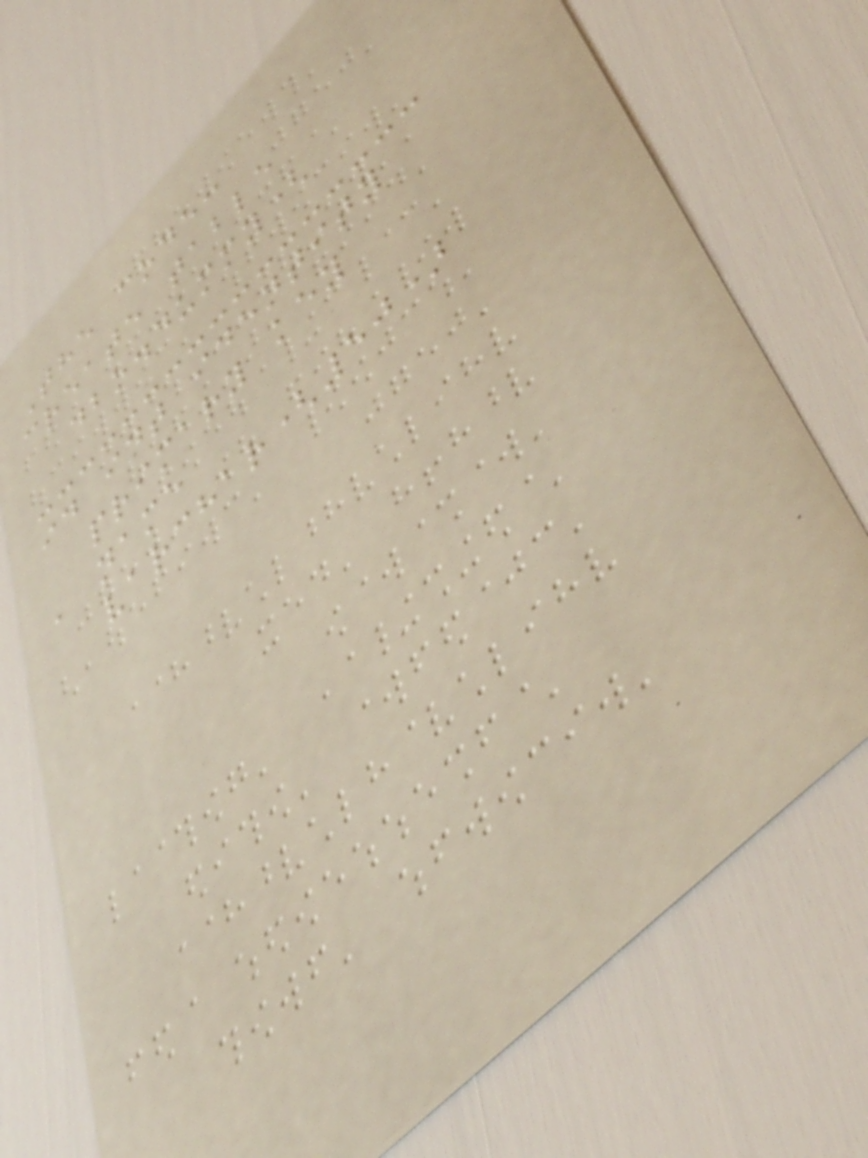The code:
create table
dbo.dummy(
id int identity
primary key
, name
varchar(50)
